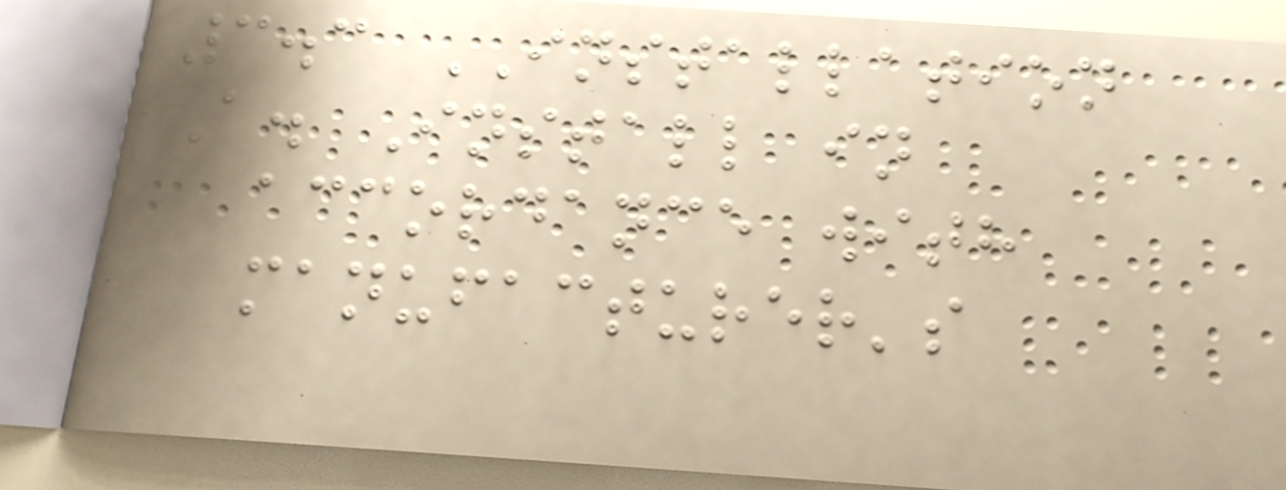3.3 INSTALLATION
A. Install in
accordance with
manufacturer's
